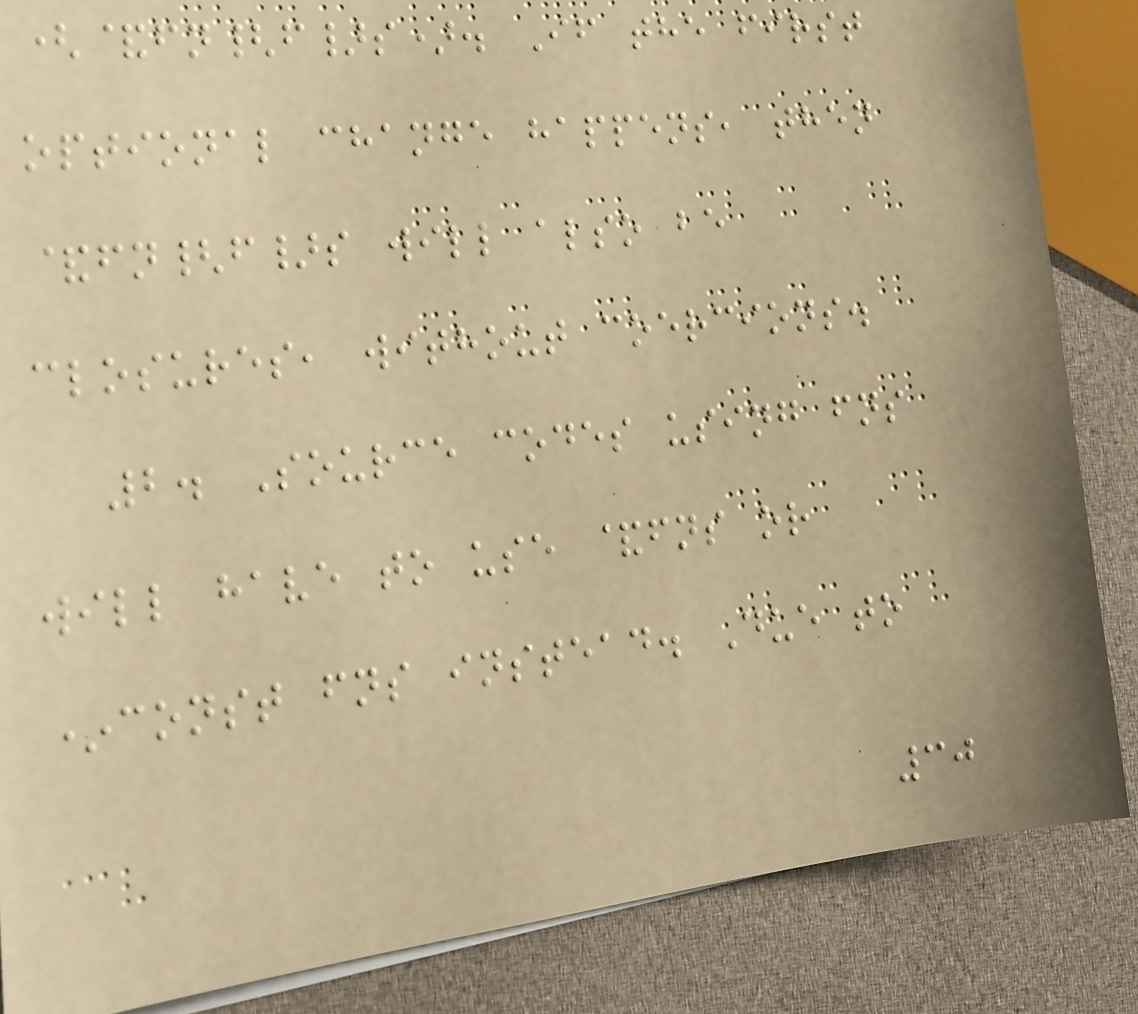(&fn{f}s). If the first
optional change happens, then
&fn{f}s will also be
closures, without coercions.
2. Source codes using fns
will have to use &fns or
*const fns instead. Due to
30
